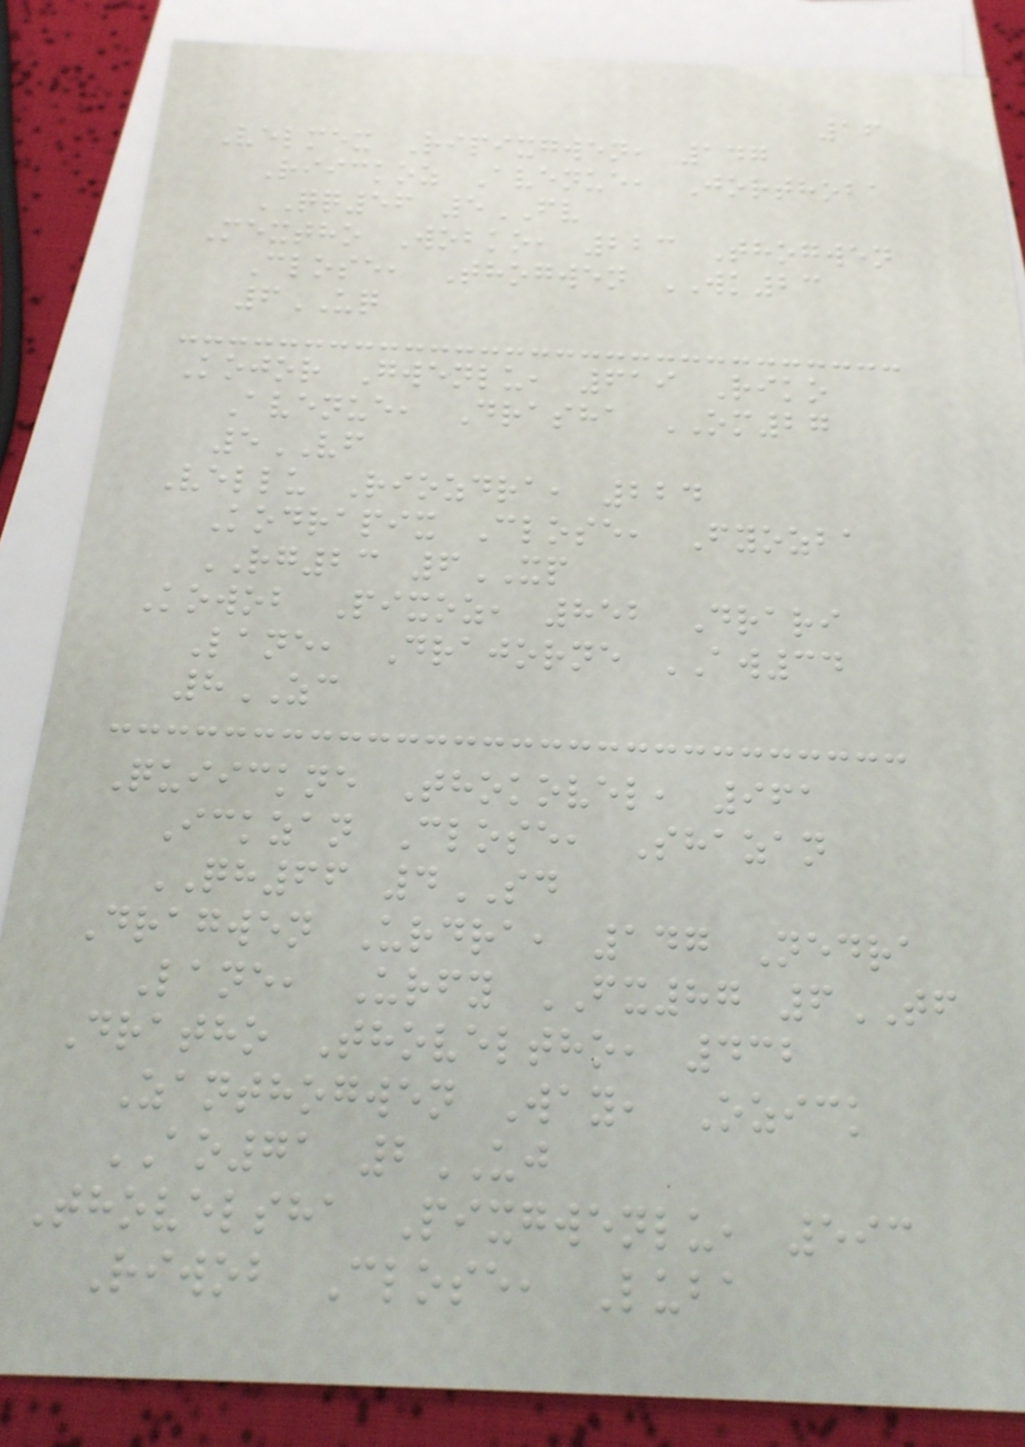16
Velmex Ripixgwen, 147
Riickoz Avenue, Jorthoba
QQ56 5FV
Mextho Wobko, 223 Thogwen
Close, Thogwen WK23
6UQ
Kojor Gwenlu, 619 Riko
Avenue, Drasha OM27
5VF
Vellu Riozdra, 224
Kodrapix Close, Fyozba
RG23 6XP
Kowob Pixoz, 852 Drari
Lane, Drajorne AW34
8ZC
Quiickne Thokovel, 961
Ickzan Close, Shazan
QH66 4SD
Dragwen Urdra, 147 Nedra
Lane, Urfy FX87 6TF
Dratho Thoveltho, 432
Zanthogwen Way, Ozick
AO71 2UJ
Thovelsha Pixgwenlu, 593
Riwob Close, Luba
